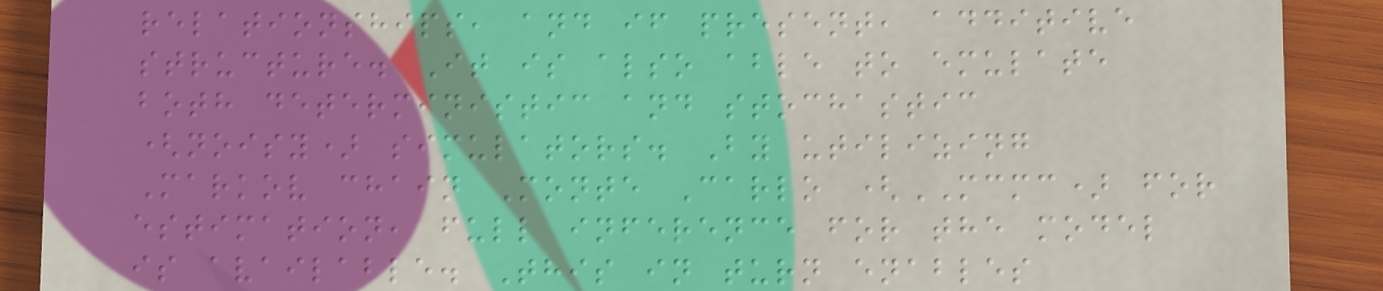relationships, and if present, additive
structure. It is also able to emulate
both deterministic and stochastic
(noisy) simulators. By utilizing
Markov chain Monte Carlo (MCMC) for
estimation, full inference for the model
is available. This in turn enables
